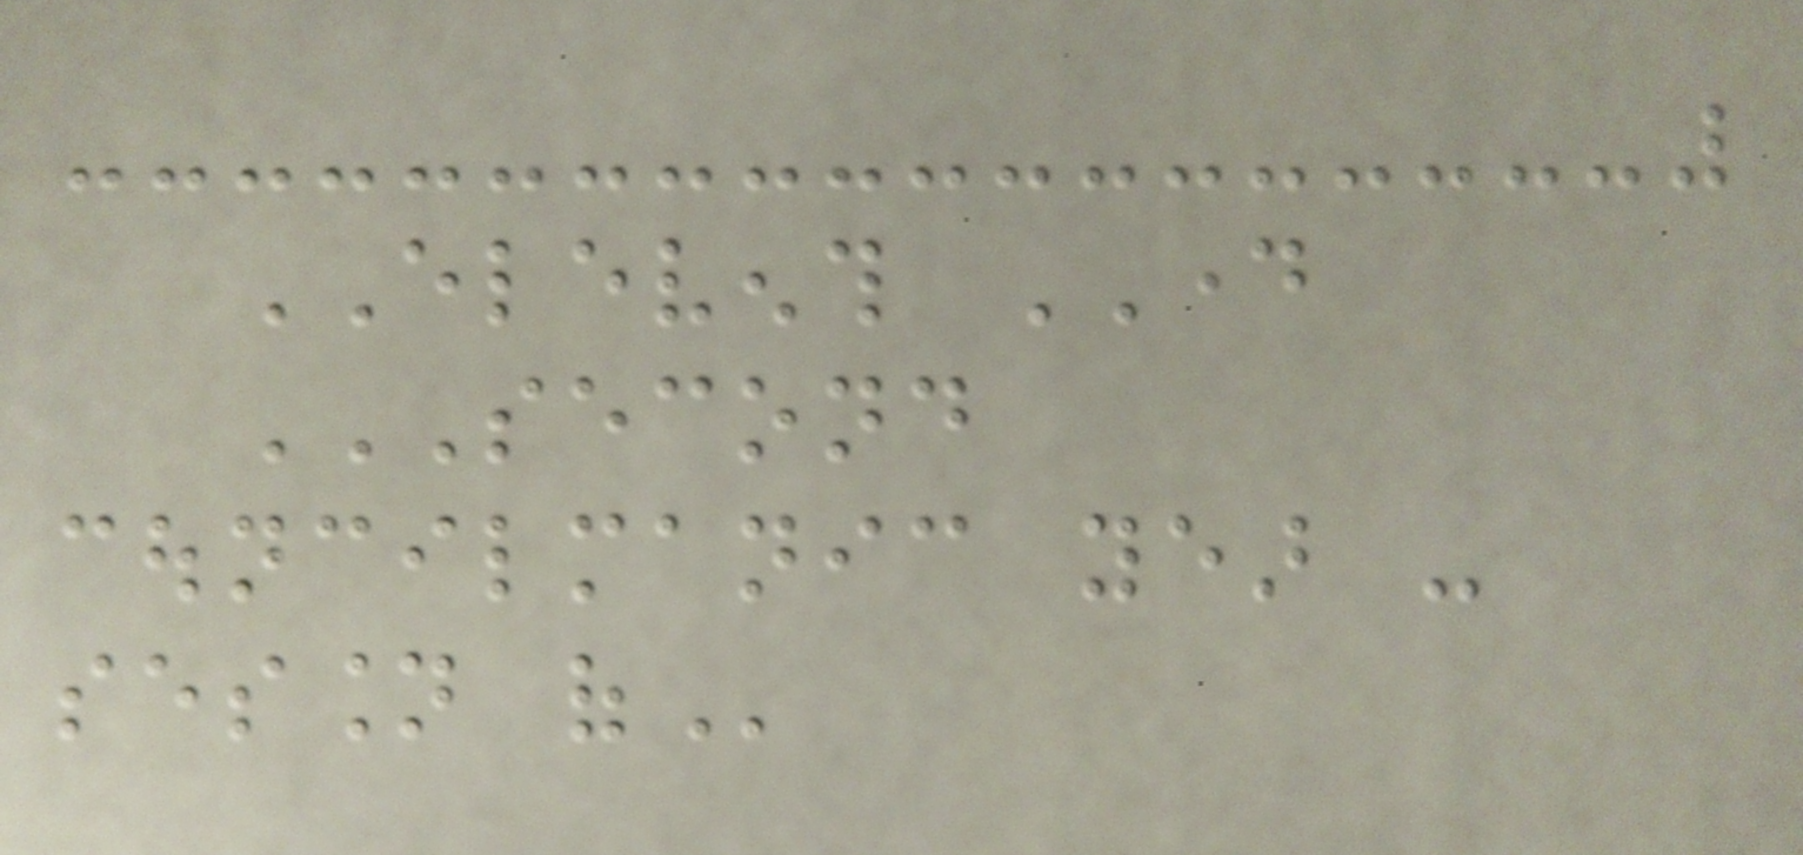ELEVENTH DAY
SECOND
COUNCILMANIC YEAR -
SESSION OF
